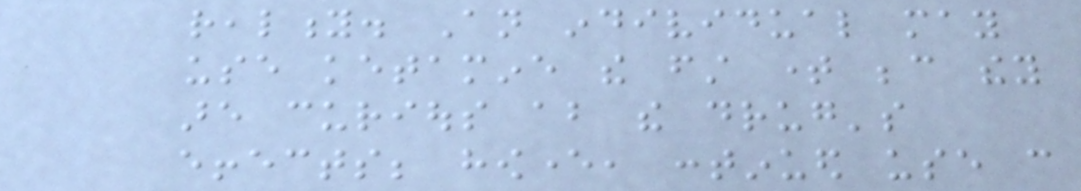reality. An individual may
use ketamine the first time because they
are curious about the drug's
effects; however, continued use can
